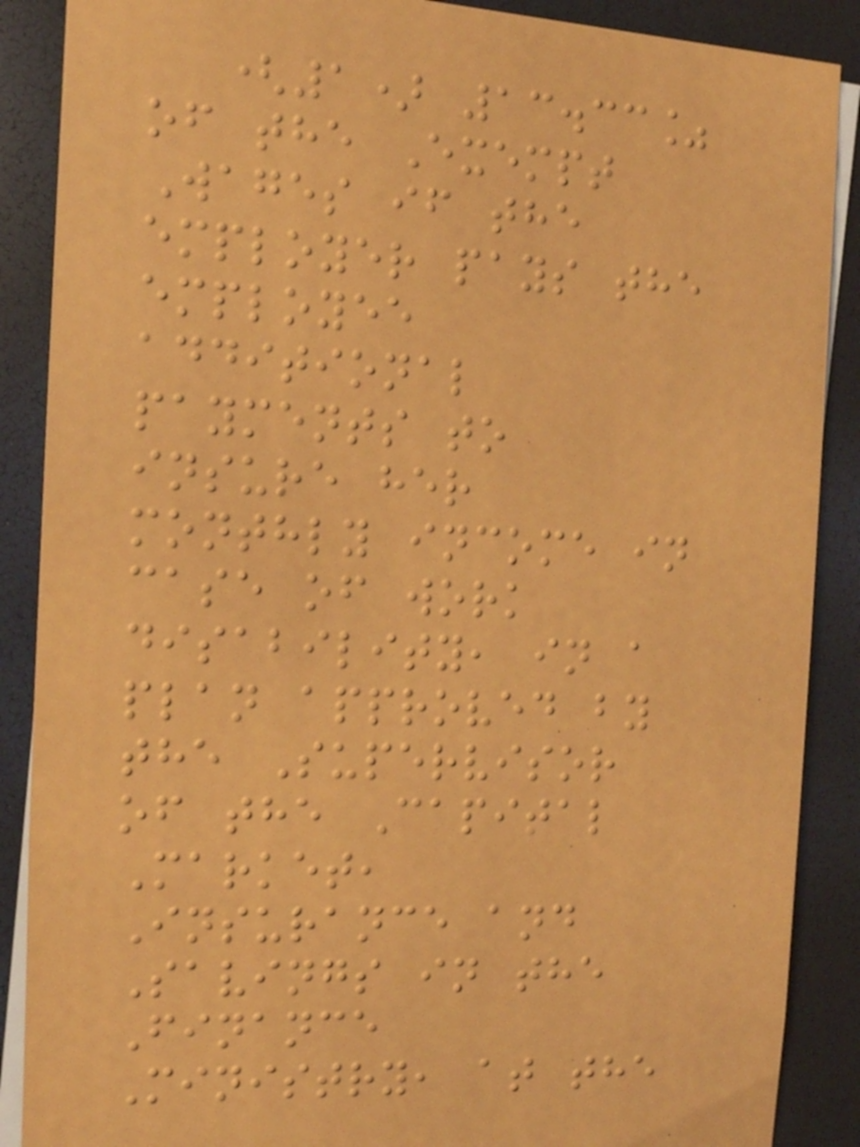(1) 13.33%
of the Exempt
Wages if the
employer pays the
employee
additional
payments to
insure her
monthly income in
case of work
disability, in a
plan approved by
the Supervisor
of the Capital
Market,
Insurance and
Savings in the
Finance
Ministry, at the
